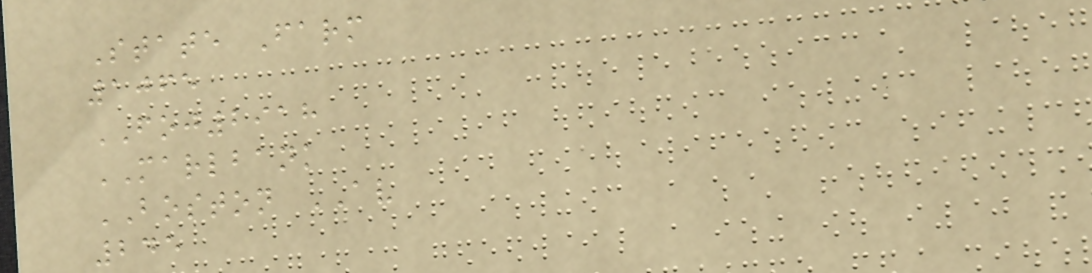State Farm
1065
FOJ2918
MARLBANK
BOSTON AV
245
